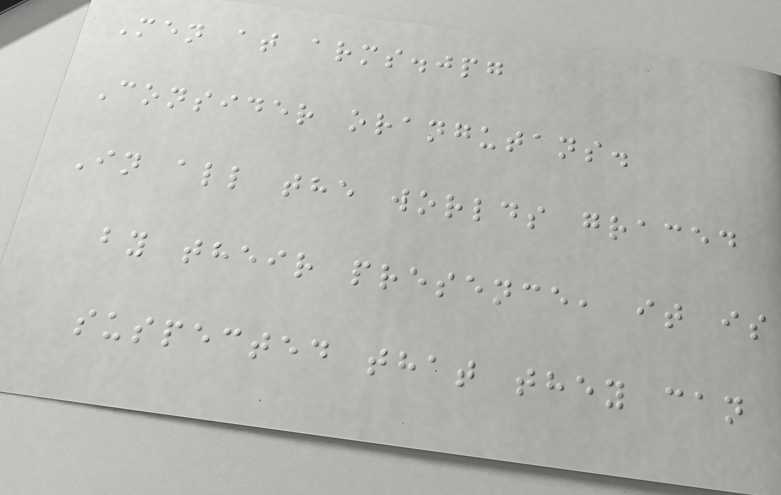Men at arms.jpg
Consider orangutans.
In all the worlds graced
by their presence, it is
suspected that they can
